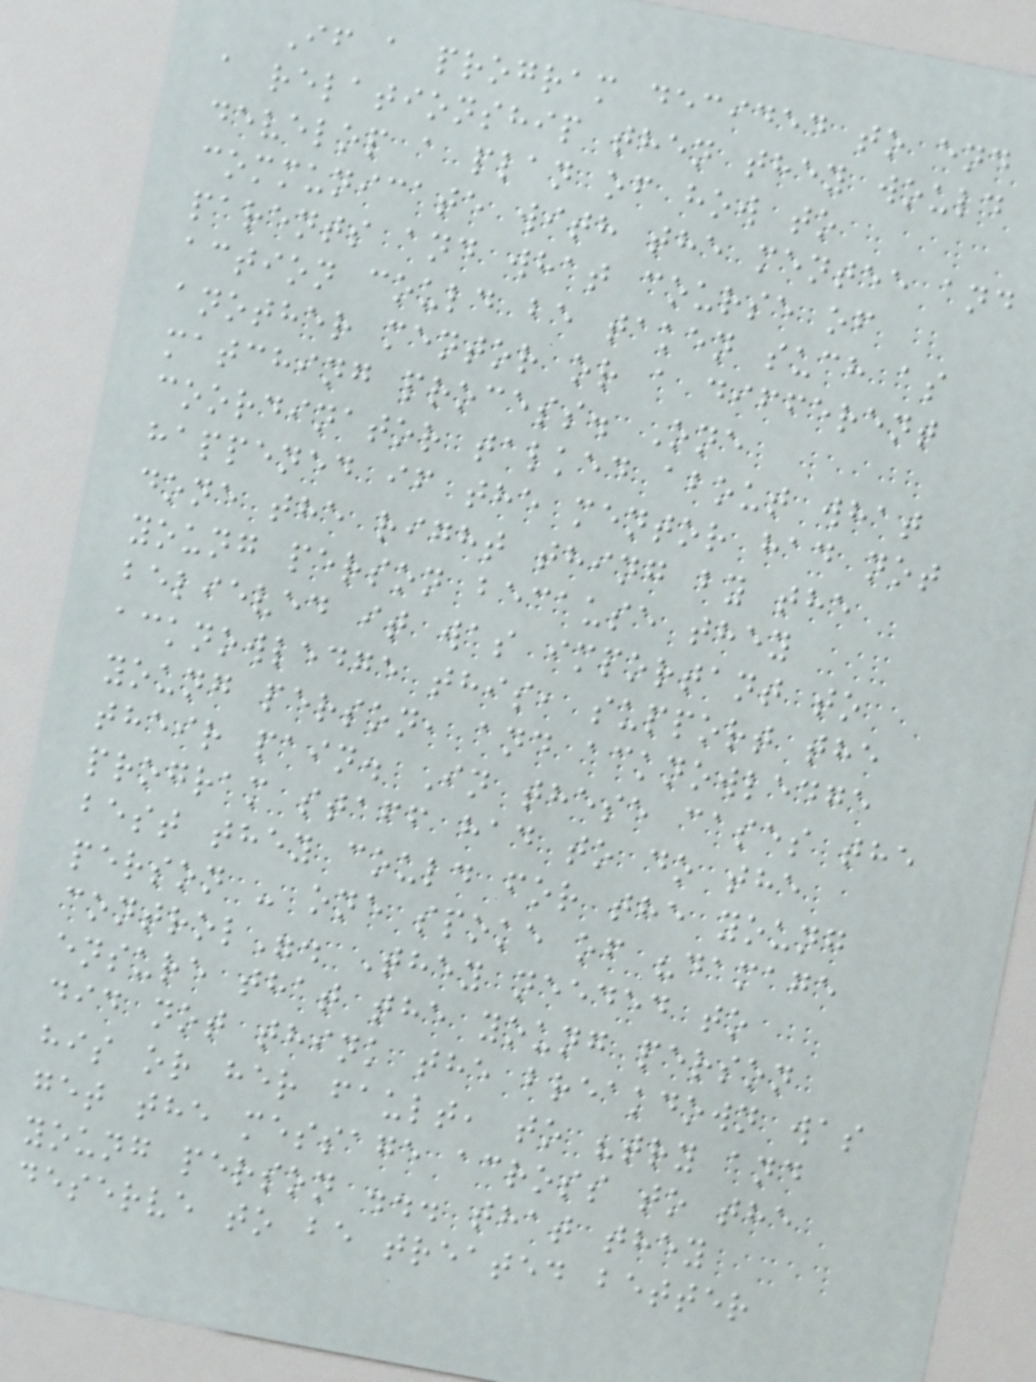If a program decided to end
a relationship then they would
develop a plan of how to
communicate with the mentee and
parents and what course of
action could be taken such as
another mentor or a different
matching process. One
coordinator talked about what
happened if the mentor had not
done the right thing by the
young person because they
believed it was important to
acknowledge this, support the
young person, and acknowledge
their pain. In these cases the
program staff had to do the
best they could for the young
person - one spoke of "damage
control". They needed to
ensure that the young person
did not think the breakdown was
his or her fault, to "try and
get the message across to the
young person ... that they
deserve to be treated better
